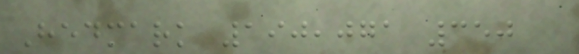Hedmark 190,071 350
